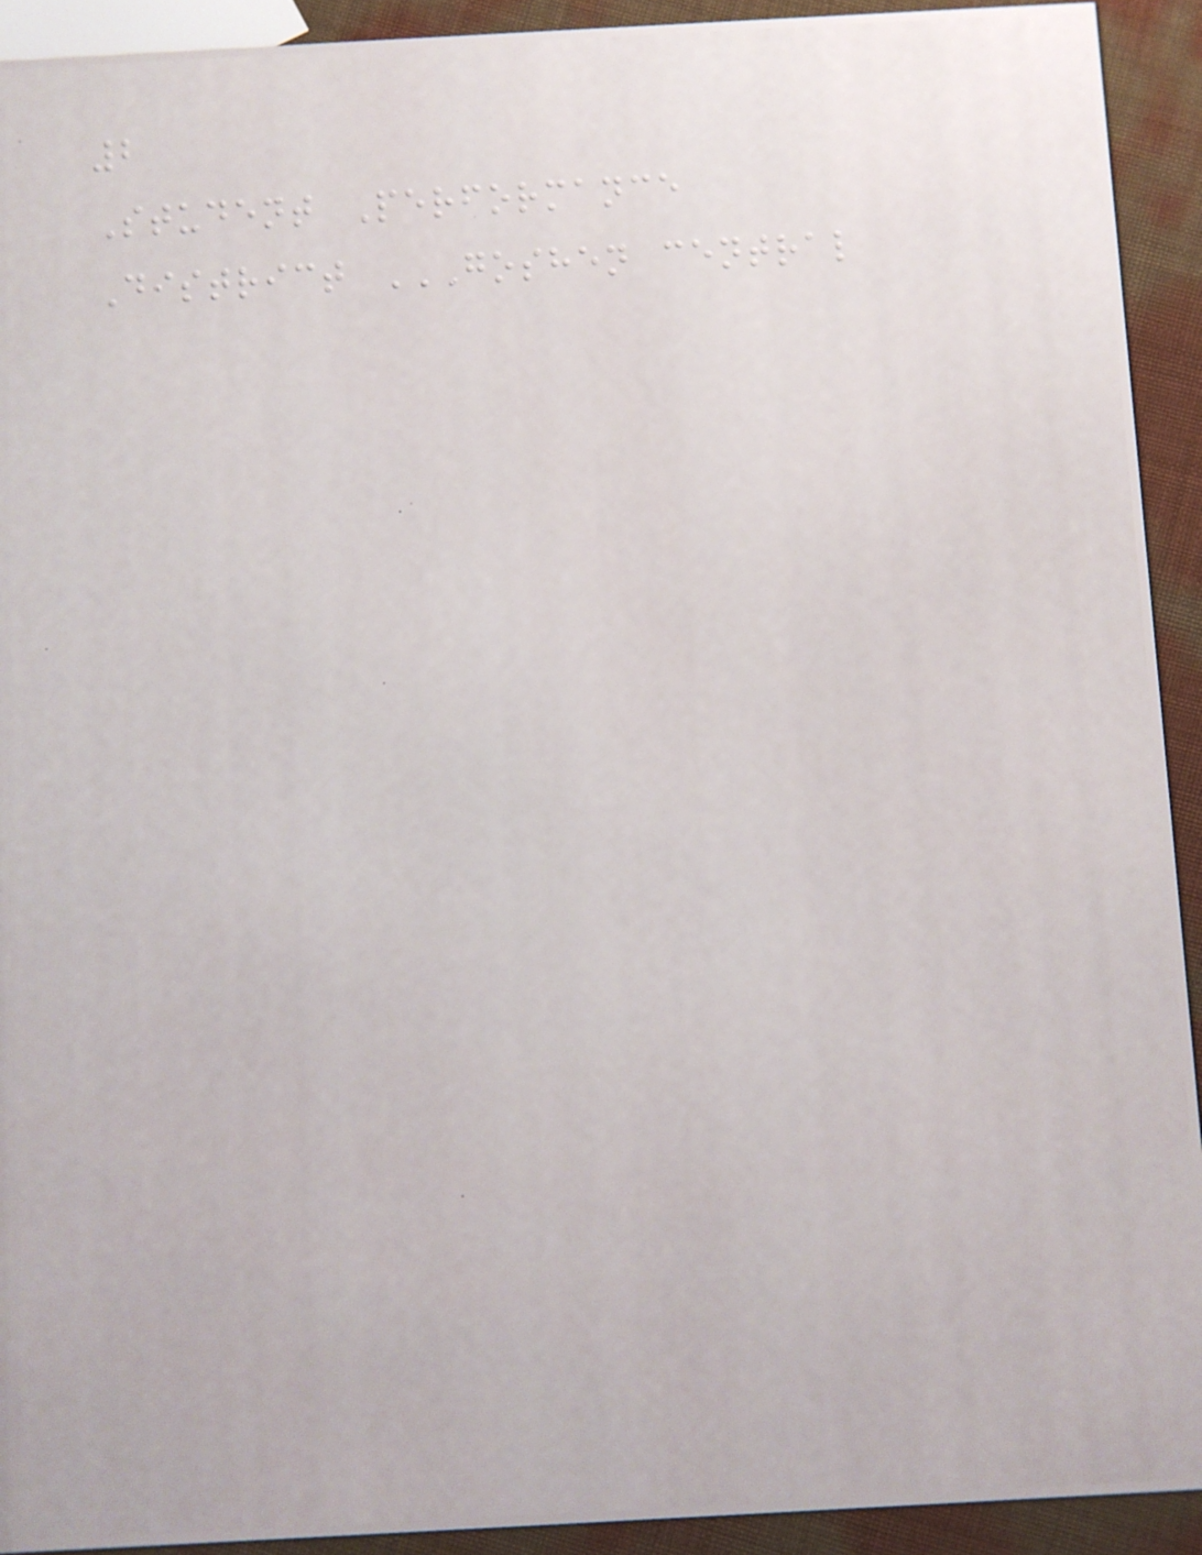2
Student Performance
District GOSHEN CENTRAL
